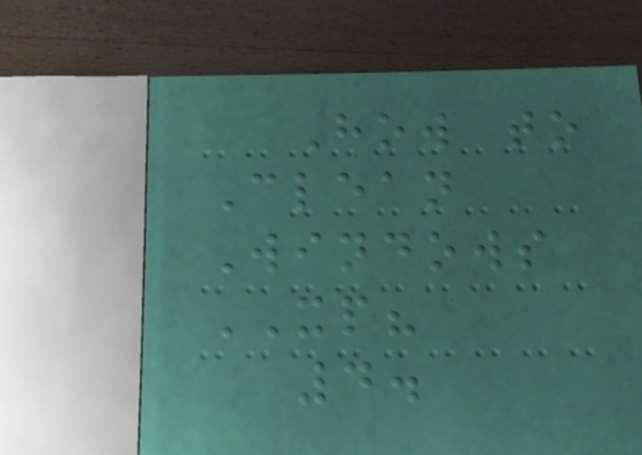How to
Clean
Windows
XP?
4.
